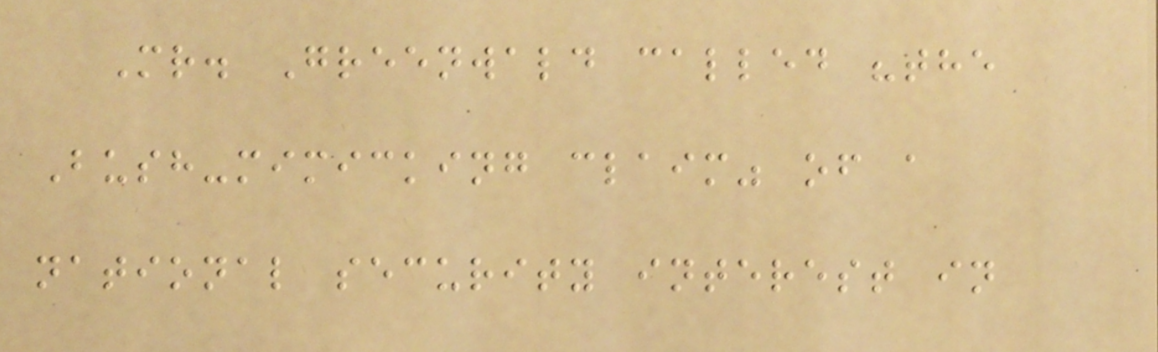Mr. Greenwald called "the
Bush-mimicking claim" of a
national security interest in
